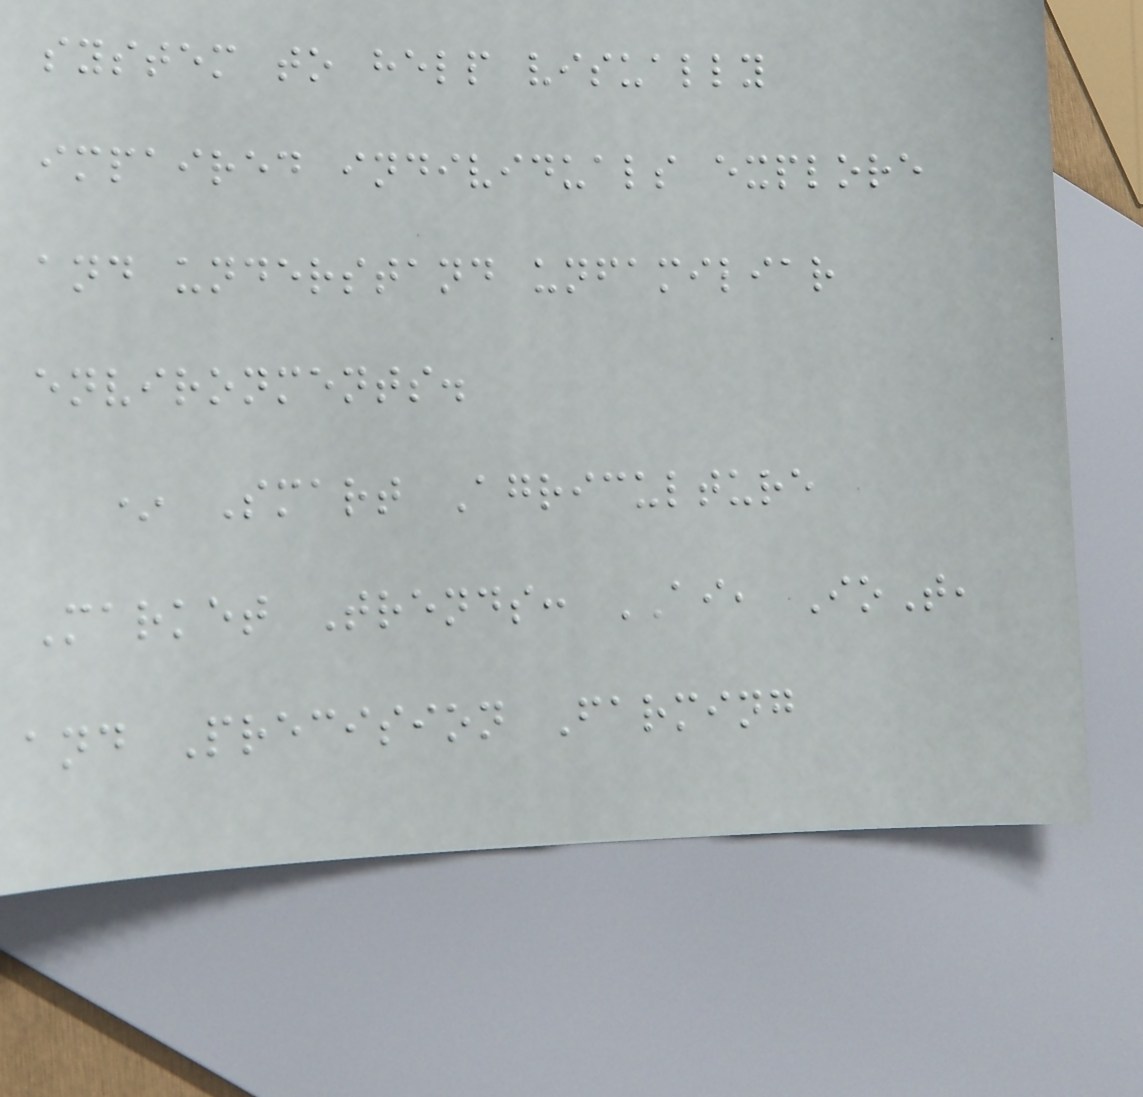system to help visually
impaired individuals explore
and understand unfamiliar
environments.
* Smart Agriculture
Market Trends: AI, IoT,
and Precision Farming
